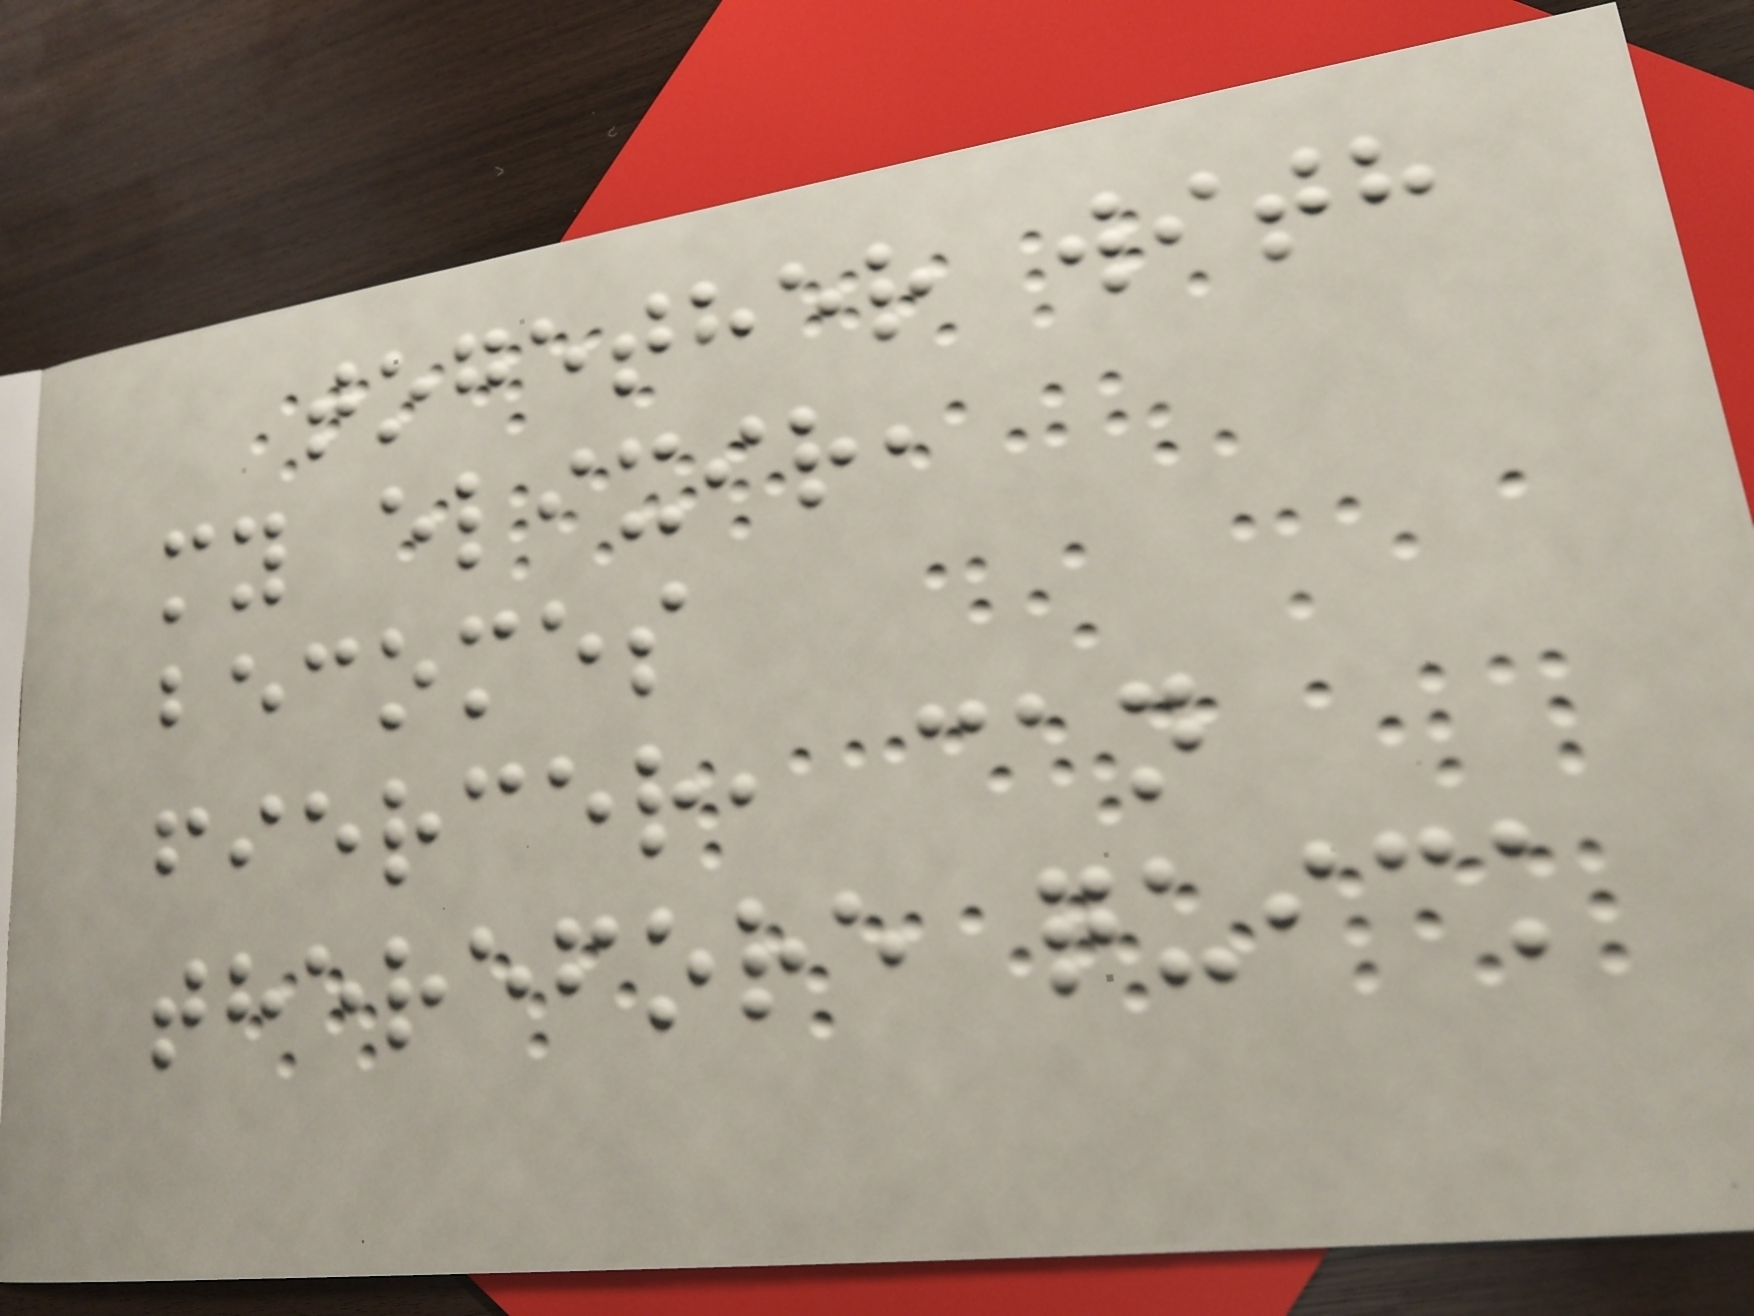together with
my elixir,
becomes
fiercer, can
therefore quick
